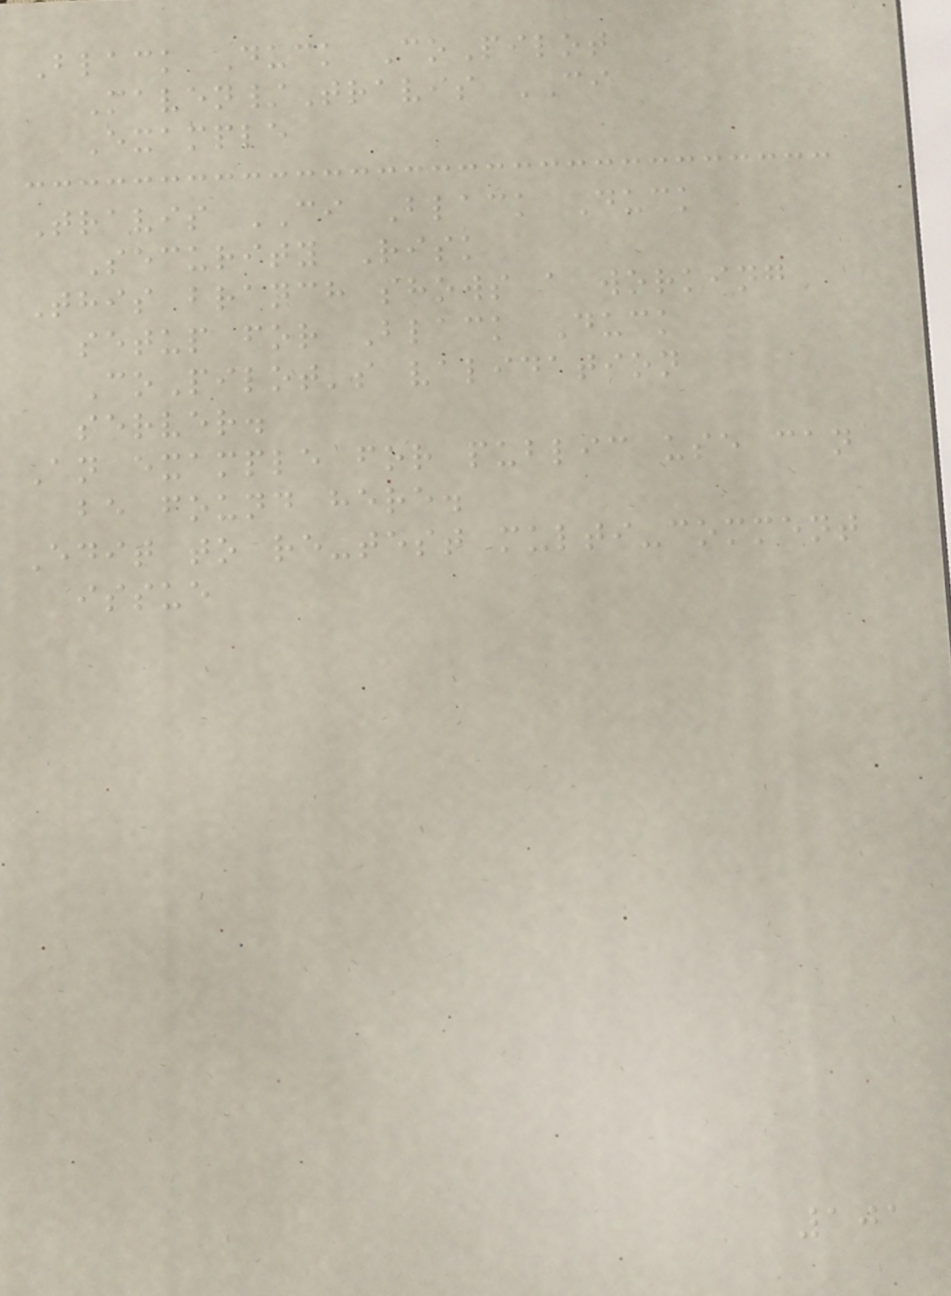Black Duck CoPilot
Maven/Travis CI
Example
Travis CI Black Duck
Security Risk
This branch shows a working
setup for Black Duck
CoPilot's validation
server.
An example for public use can
be found here.
Edit to re-test multi-comment
issue
101
